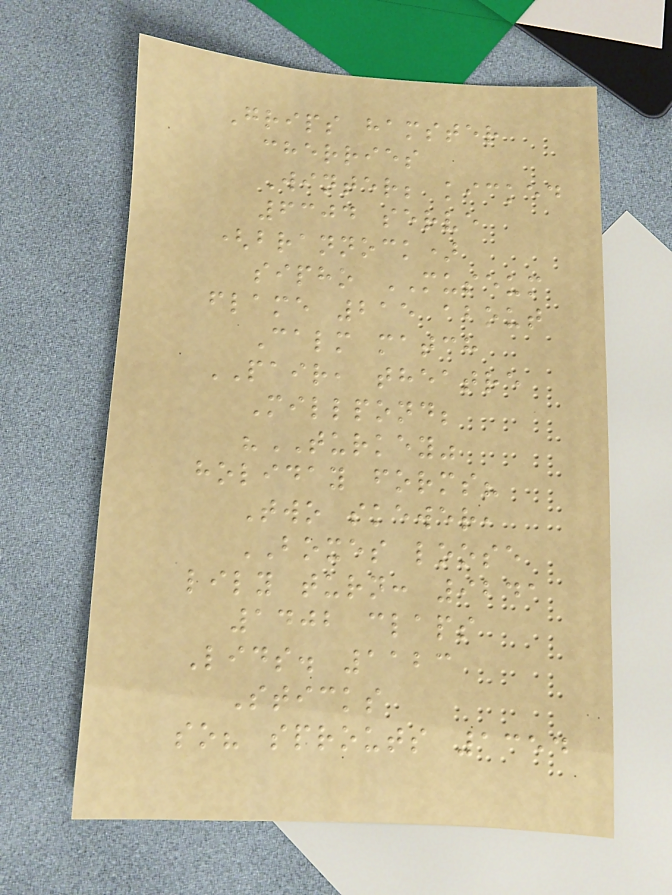Grips hamster
cherries
Winter; kicked
6304 serve
(brannock)
sipho MUSEUM
flame 215 about
Calm match
PAIR, theatre
Millpond;
"TURKEY"
holiday forms?
Two skewer,
BOXES loose
lily turn: 9241
1402 claps
Lids. 1123
Sticks
so? sprouts 1354
